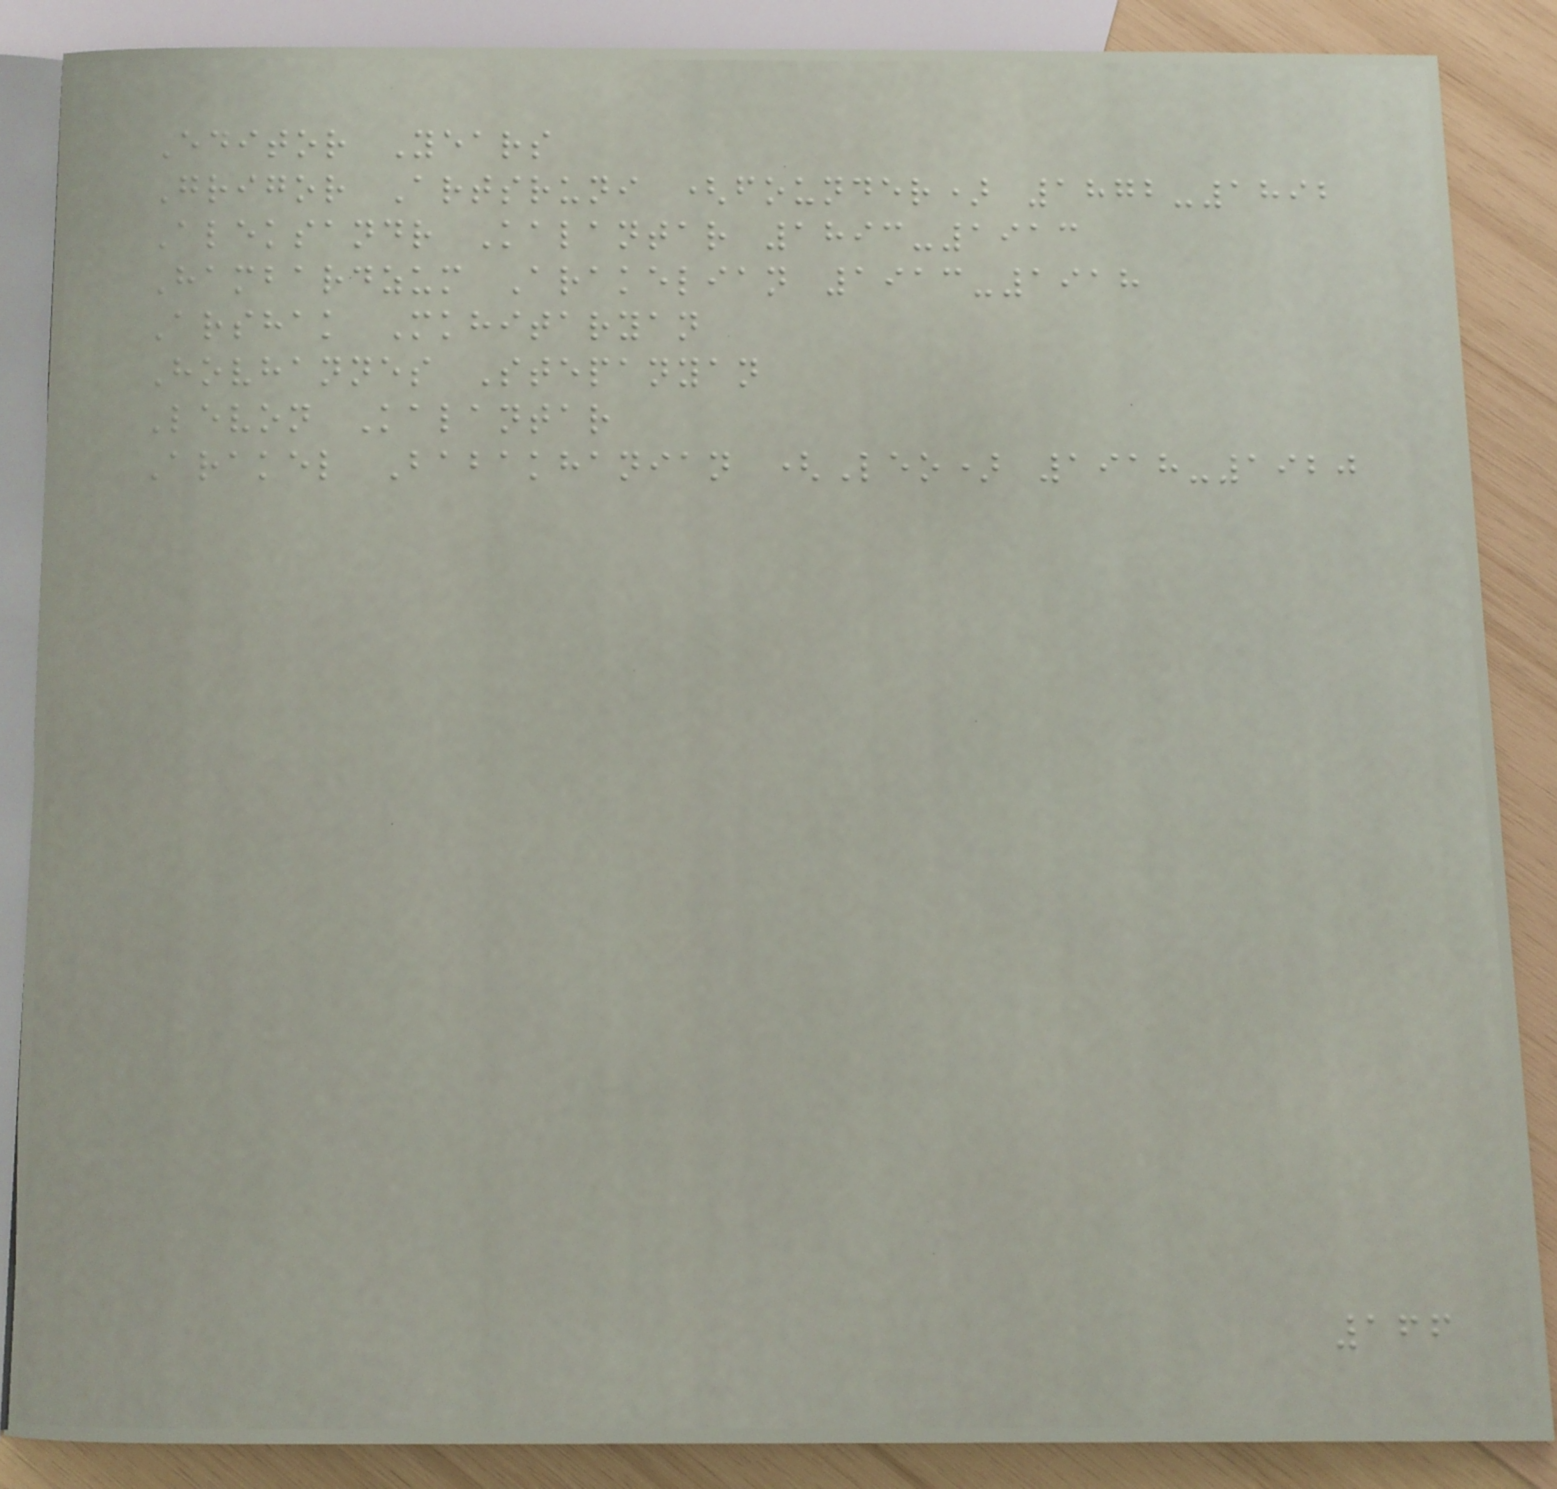Editor Years
Grigor Artsruni (founder) 1872-1892
Aleksandr Kalantar 1893-1913
Hambardzum Arakelian 1913-1918
Arshak Mkhitaryan
Hovhannes Stepanyan
Levon Kalantar
Arakel Babakhanian (Leo) 1918-1920
166
